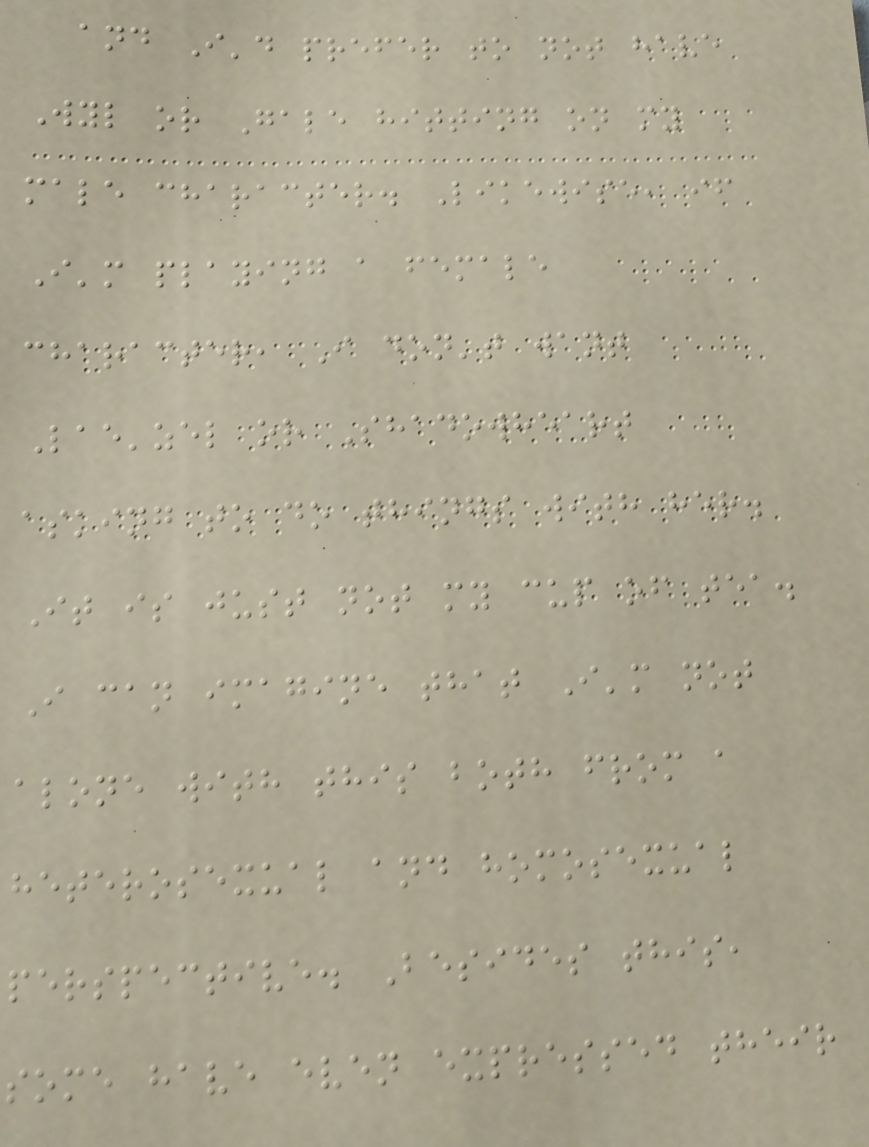and I'd prefer to not have
Wyl or Gale hitting on my
male character. Likewise, if
I'm playing a female
character, I don't want
Lae'zel or Shadowheart
asking to do things with her.
It is just not my cup of tea.
I can imagine that I'm not
alone with this both from a
heterosexual and homosexual
perspective. Besides this,
some have even expressed their
